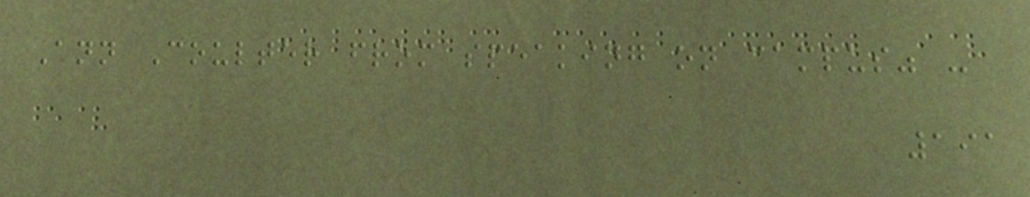Ann Coulter from speaking on campus" -
191
